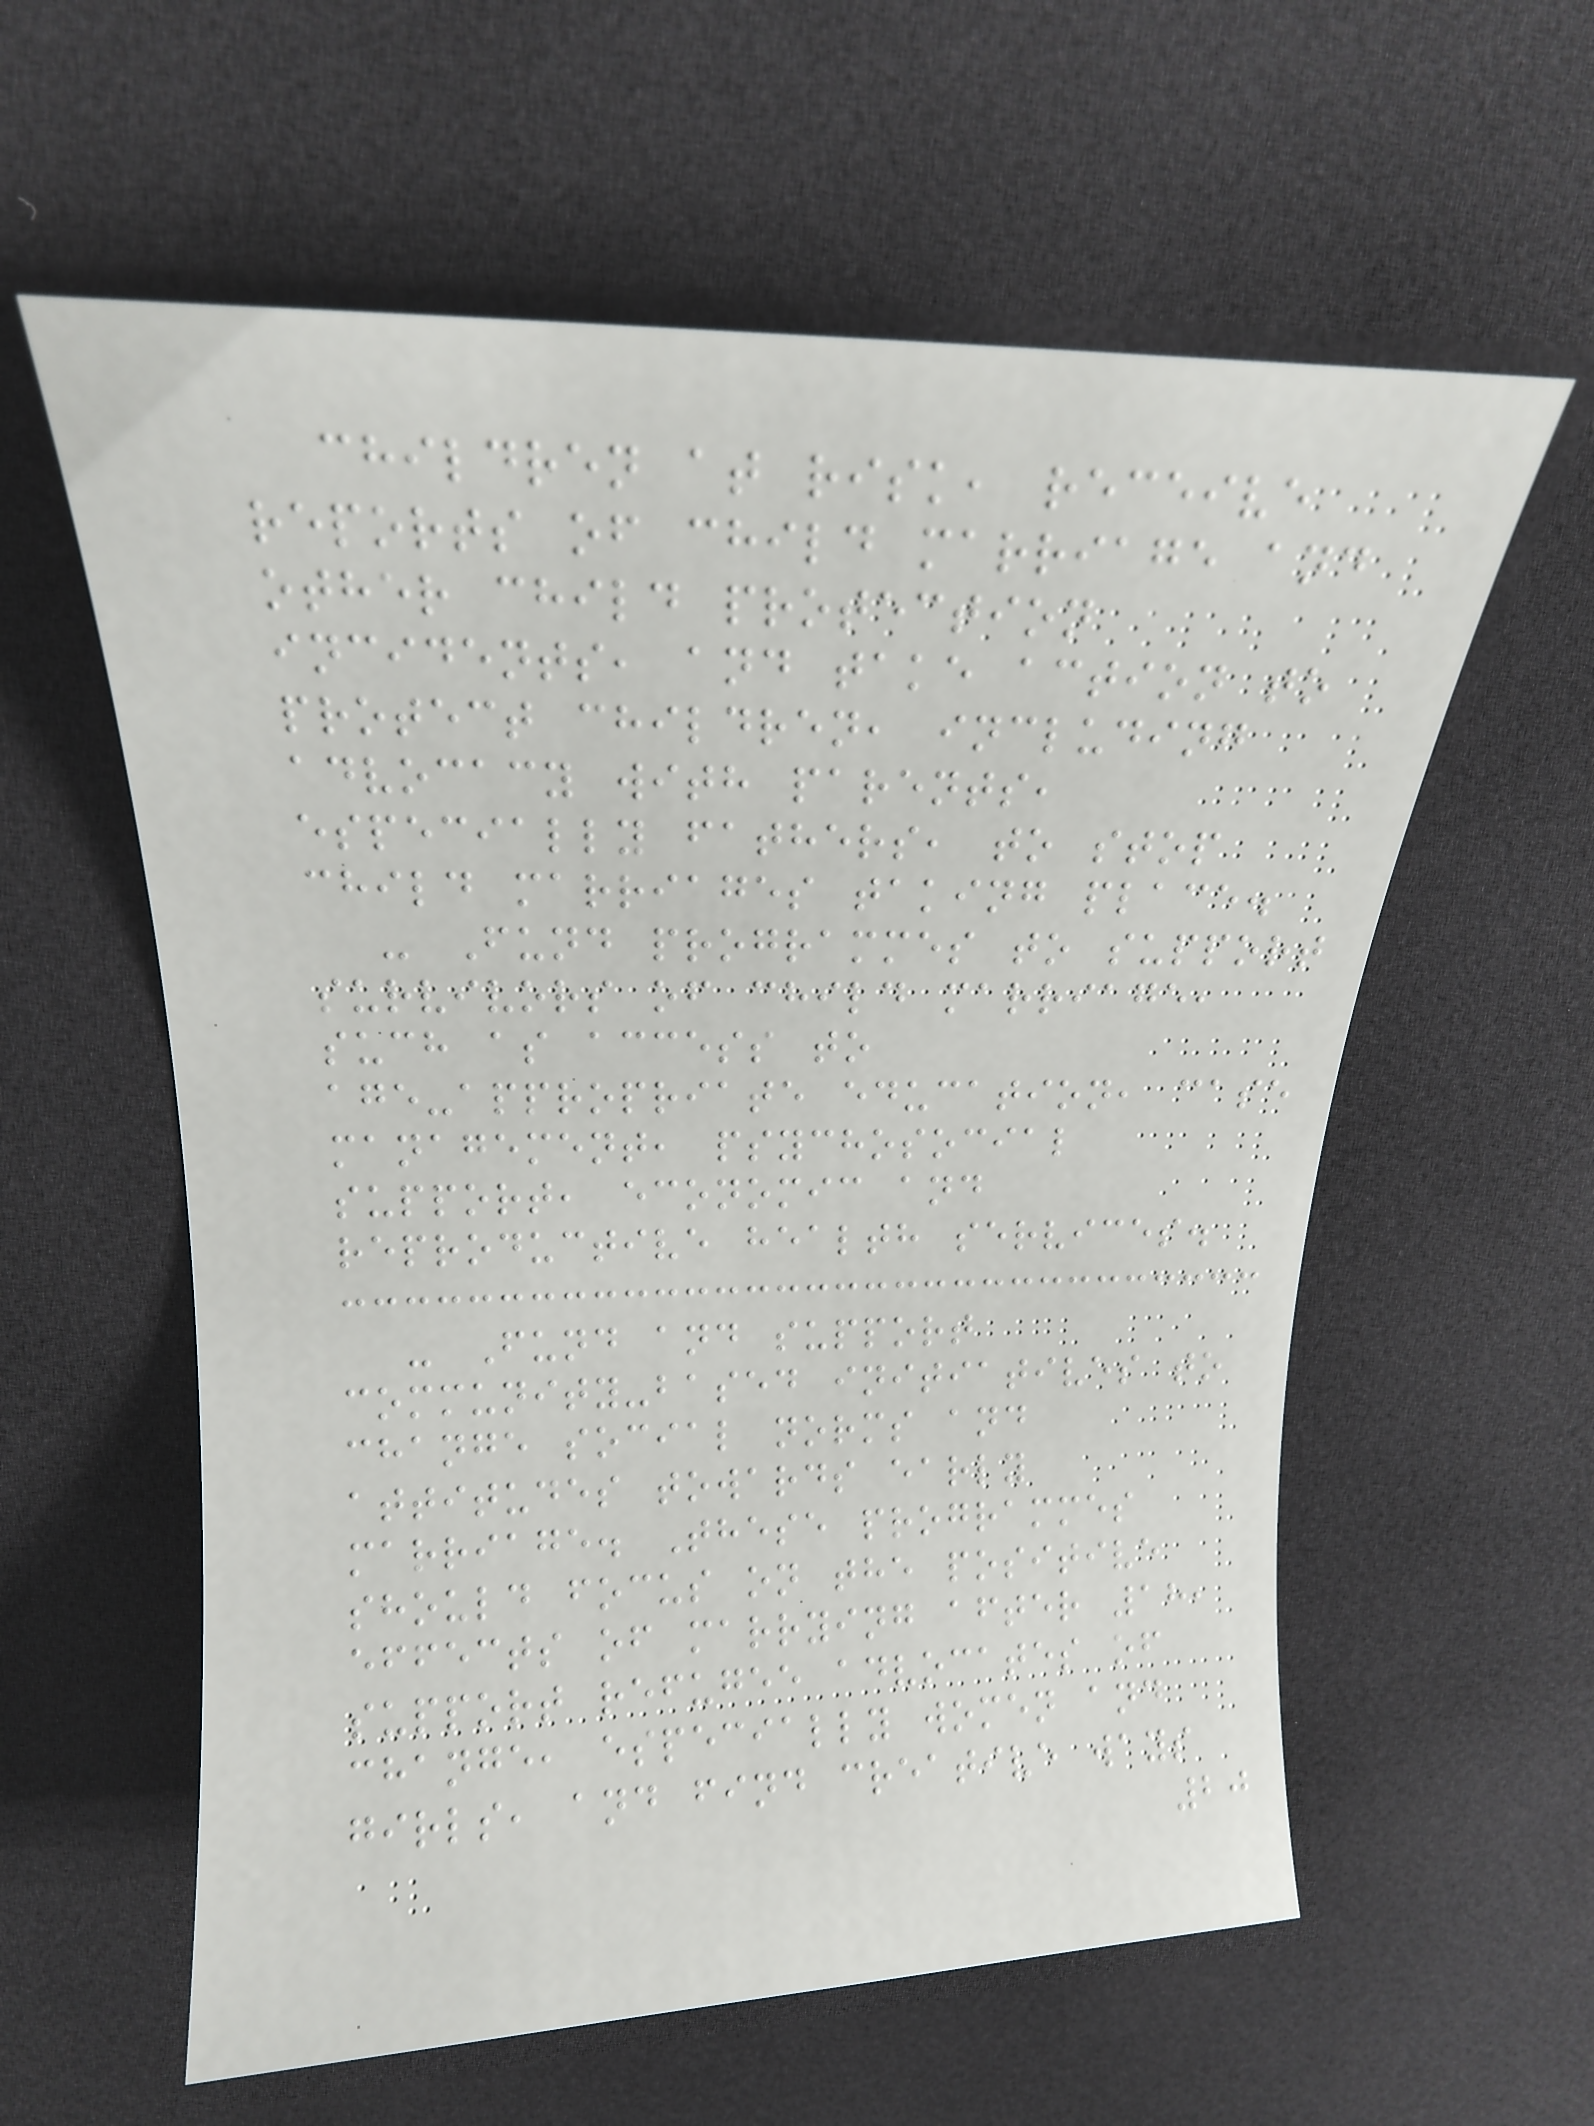children at risk, receive
reports of child marriage and
other child protection
incidents, and take action to
protect children, including
advocacy with parents,
especially fathers, to stop
child marriages taking place.
- Fund programmes to support
survivors of child marriage,
such as access to
age-appropriate education, case
management, psychosocial
support, economic and
reproductive health services.
- Fund and support
community-based initiatives to
change social norms and
attitudes towards early
marriage. These programmes
should focus on the positive
effects of marrying after 18,
support refugee advocates of
change, especially women and
girls, and find creative ways
20
